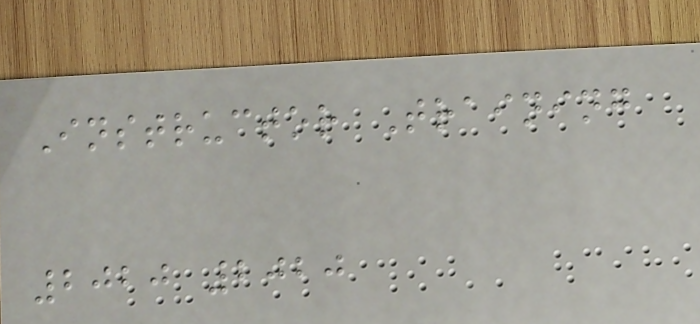Instructor Training
2020 2020
